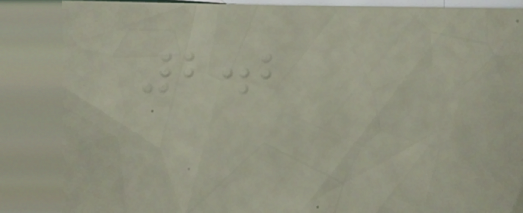2.2
